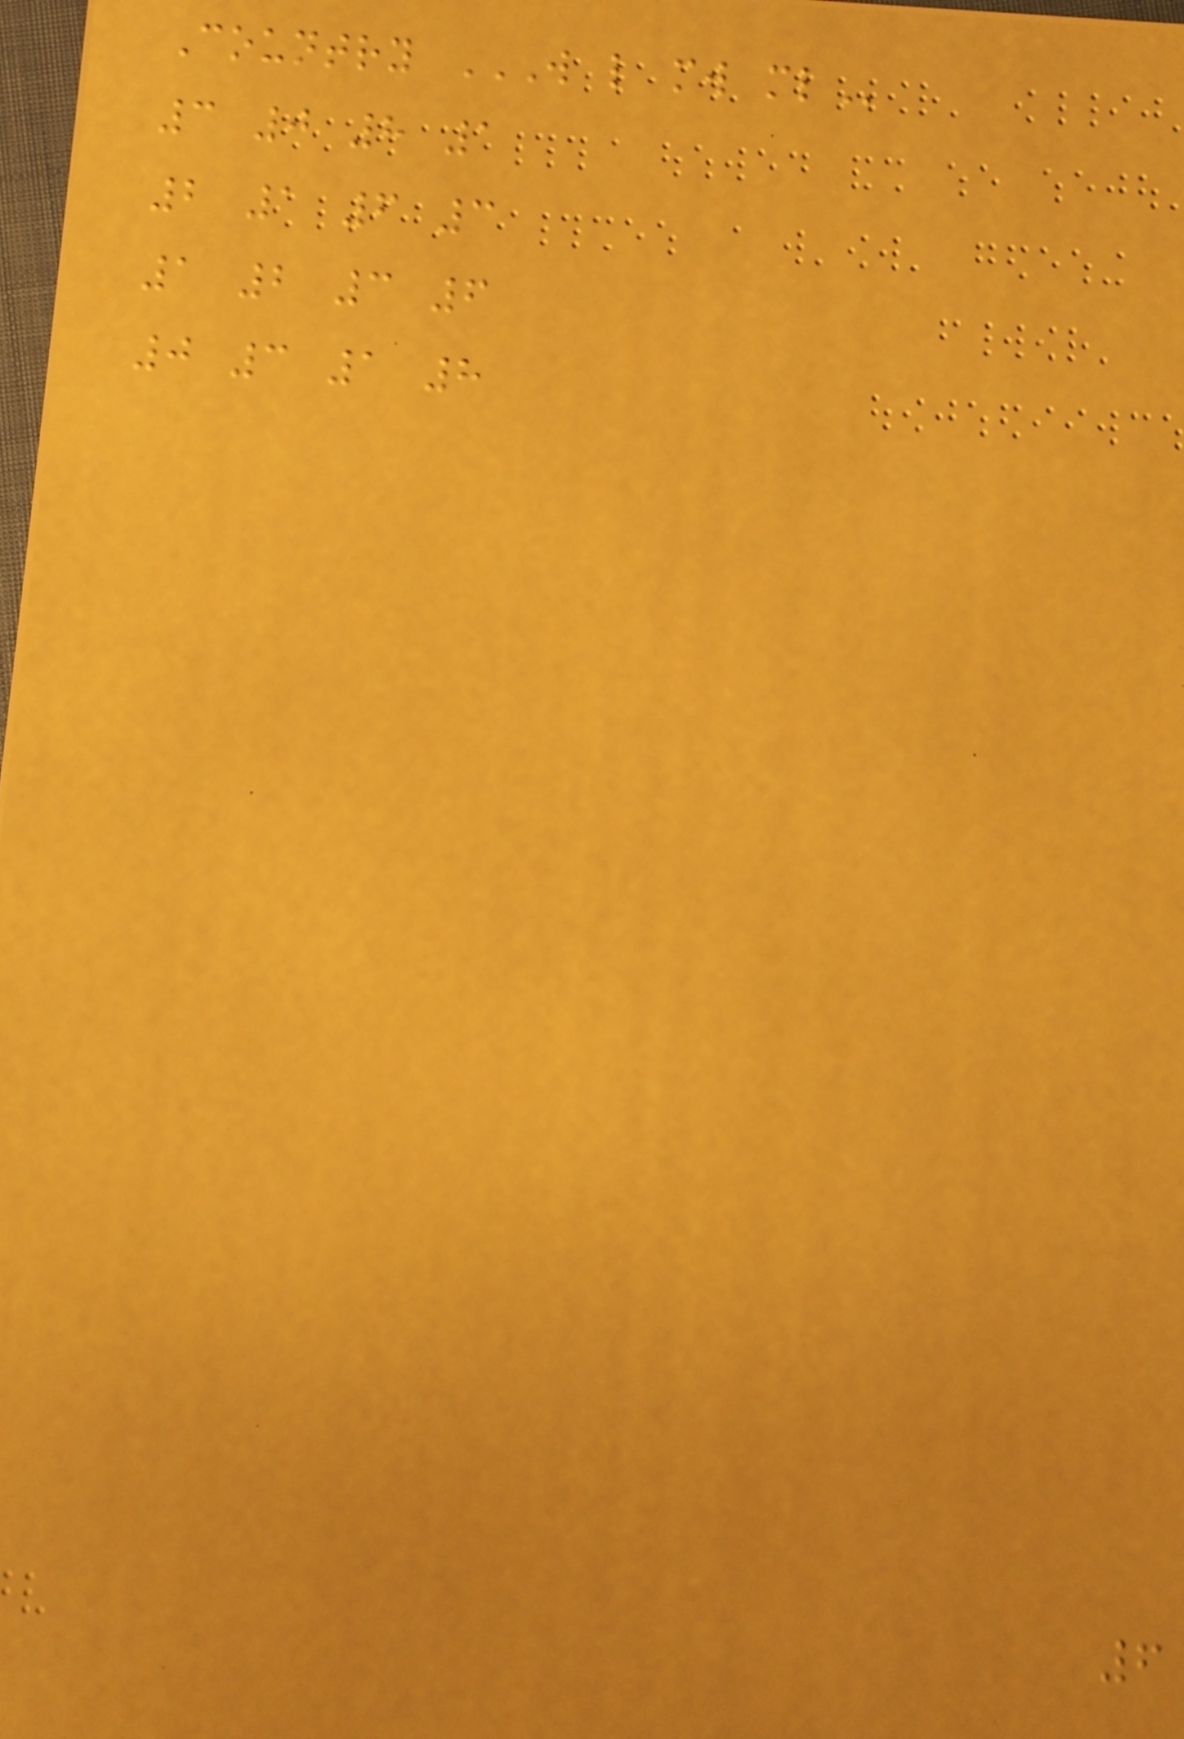Country W L MW ML
3 0 8 1
2 1 6 3
1 2 3 6
0 3 1 8
6
